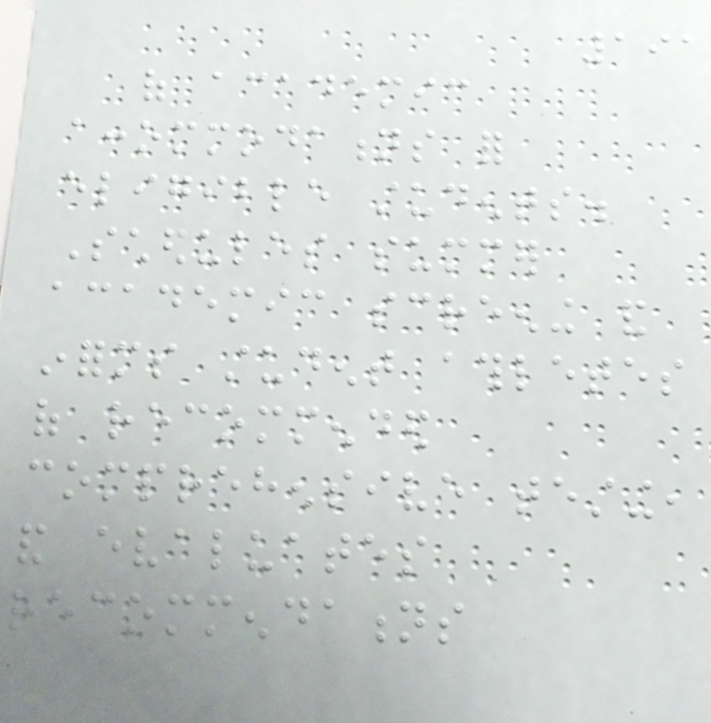191
of academic
accommodations for
eligible students.
Schedules summer
academic screening and
informs student athletes
of recommended
comprehensive testing,
and evaluates
recommendations
